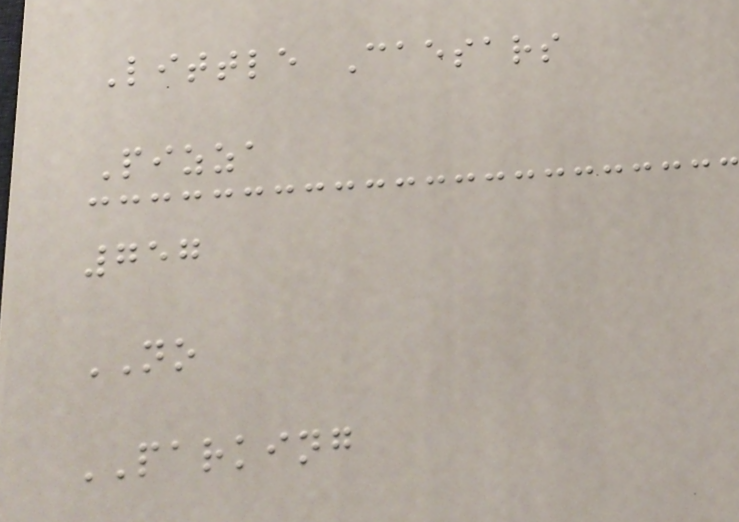Little Caesars
Pizza
757
NO
PARKING
